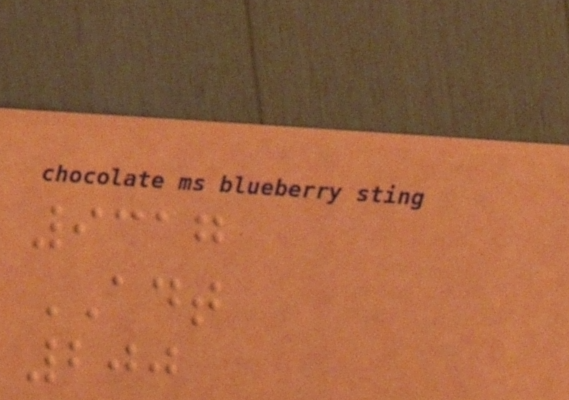9317
ADT
200
